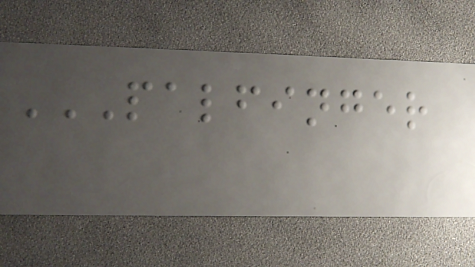PALFINGER
